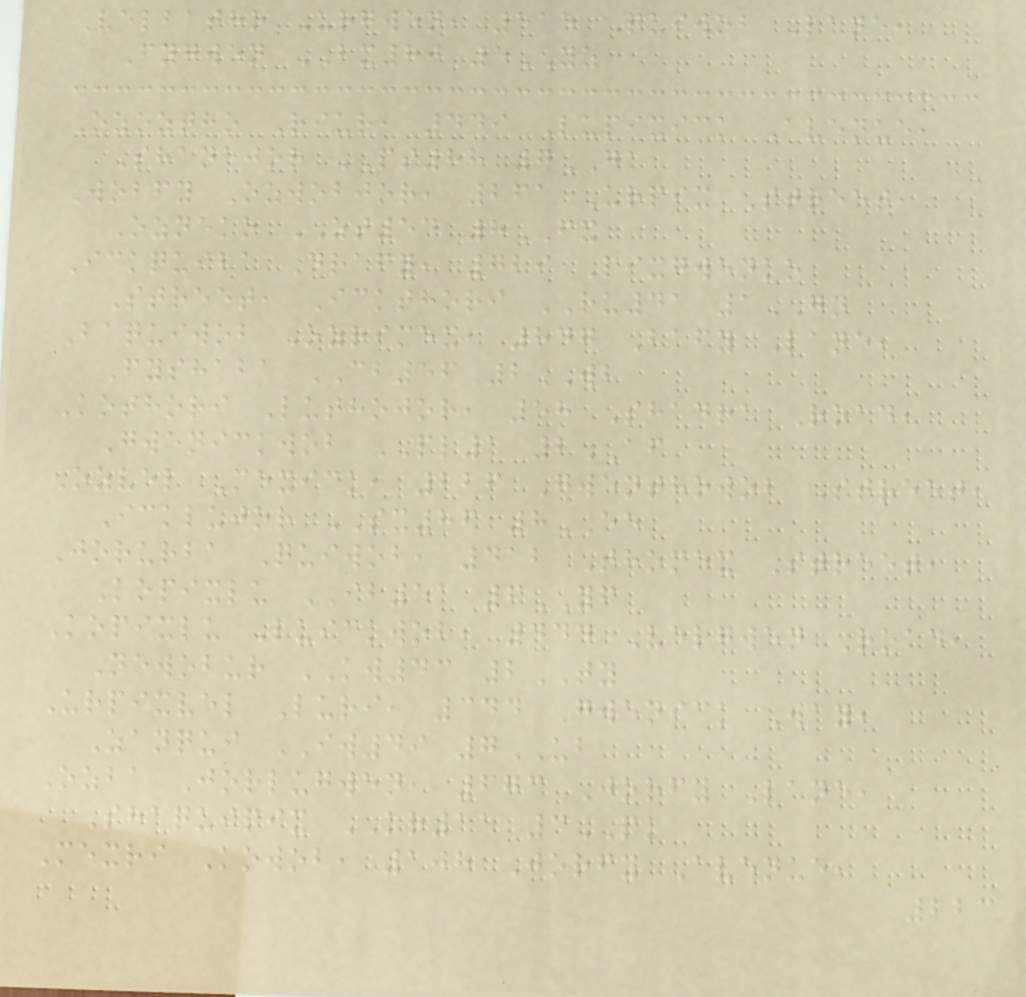Velbatho Urgwen, 515 Quiwob Lane,
Fygwen BX80 5YZ
Ozoztho Riur, 449 Lupixick Avenue,
Shanejor PS88 7GA
Wobfy Ozwobjor, 261 Urpix Street,
Ozneko ZT54 8FX
Ickquiba Drafy, 729 Pixgwenko
Street, Ickthori RU41 1GN
Baquiwob Ozrimex, 847 Bafy Lane,
Fyshaba CB56 2WB
Kothori Luthojor, 58 Shadra Road,
Gwenickwob PL1 2AF
Ozvel Mexick, 226 Gwenthowob Street,
Icklujor SX86 8EE
Jorurba Quiwob, 412 Thomex Street,
Kopixlu IB51 6YF
Kopixlu Luickwob, 444 Velgwen Road,
Newobur KW43 2TY
Urpixvel Luri, 344 Gwenick Way,
Zanqui IW49 7UB
Ozba Jorlugwen, 673 Jorfy Lane,
Shaquipix KR11 3PK
Mexri Kowob, 108 Jorfy Avenue,
223
